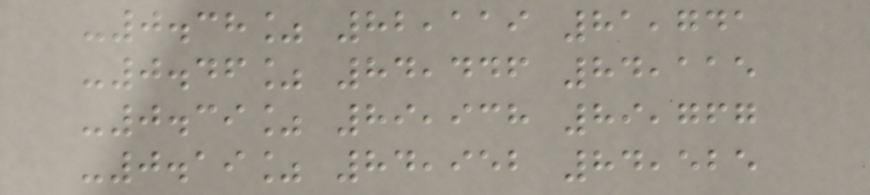-0.38% 82,119 81,741
-0.46% 84,446 84,115
-0.39% 89,938 89,767
-0.19% 84,952 84,525
